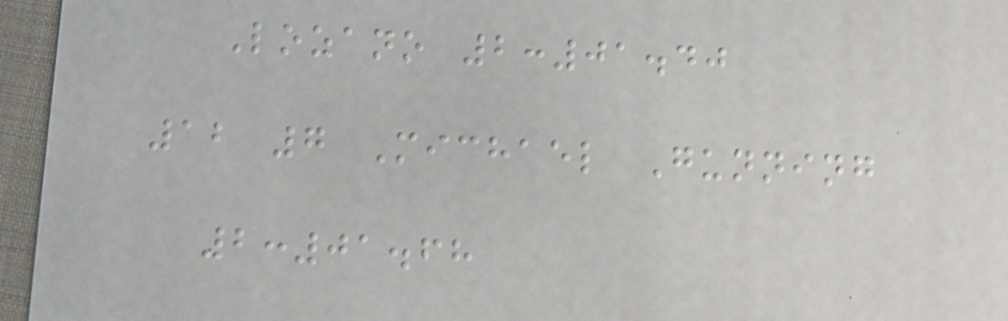Lozano 2:01.40
12 7 Michael Gunning
2:01.68
